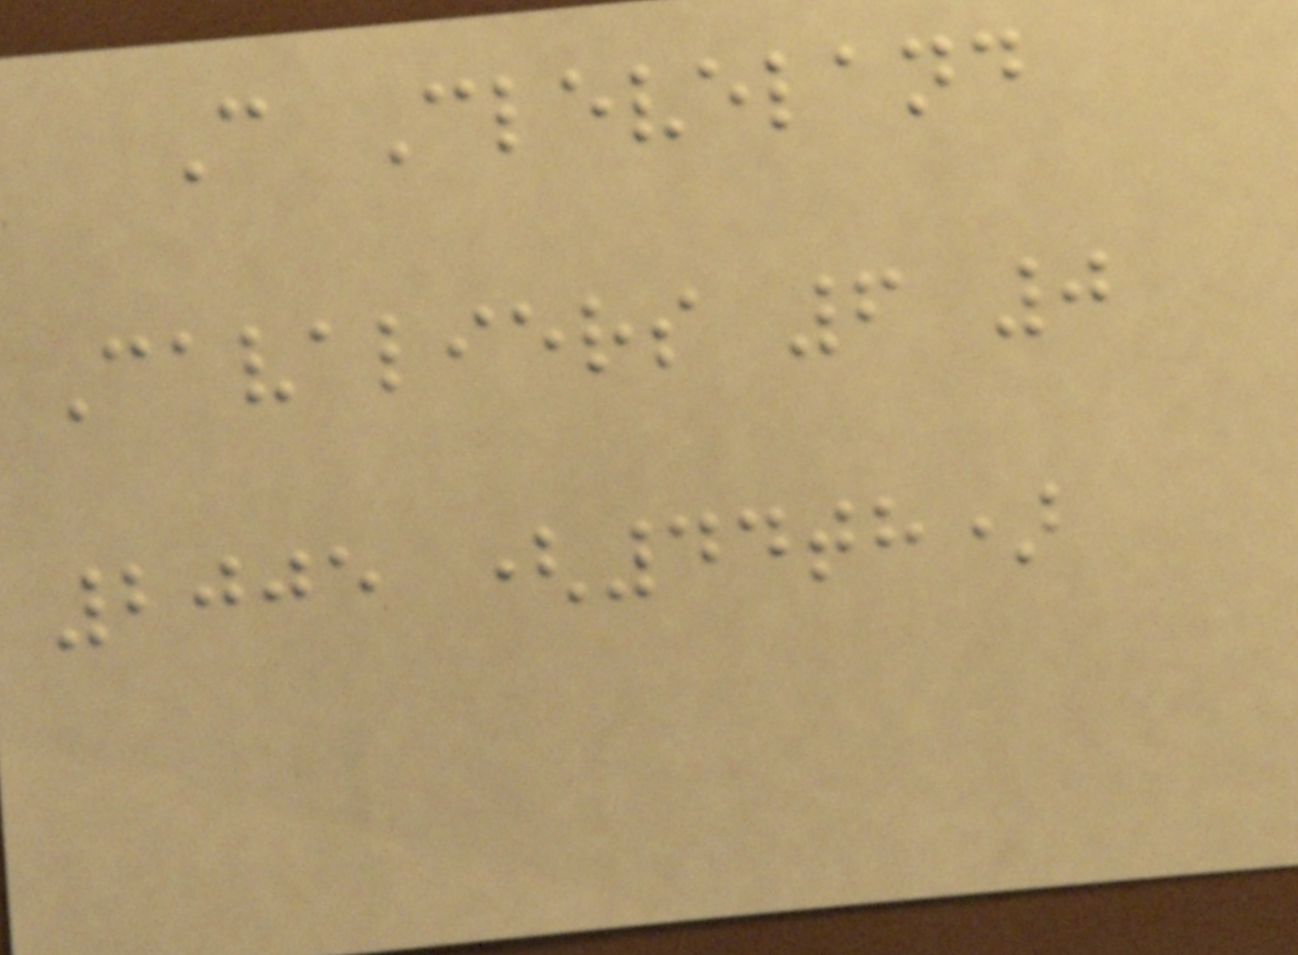C Cleveland
Cavaliers 6 0
2005 (44th)
